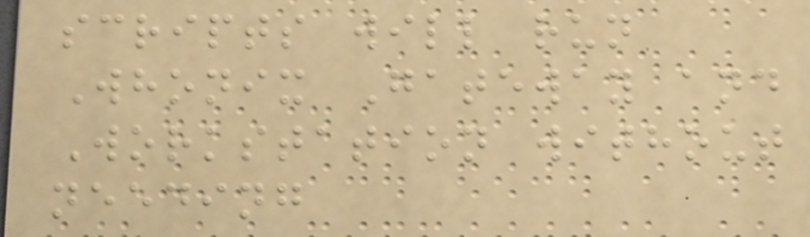scripts will run
Whonix Gateway and
Workstation without
needing
